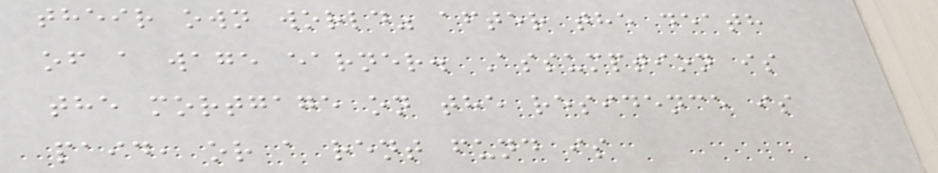their own world" after the death
of a wage earner. Assumption is
the mortgage on the residence is
paid, or a rent fund is
